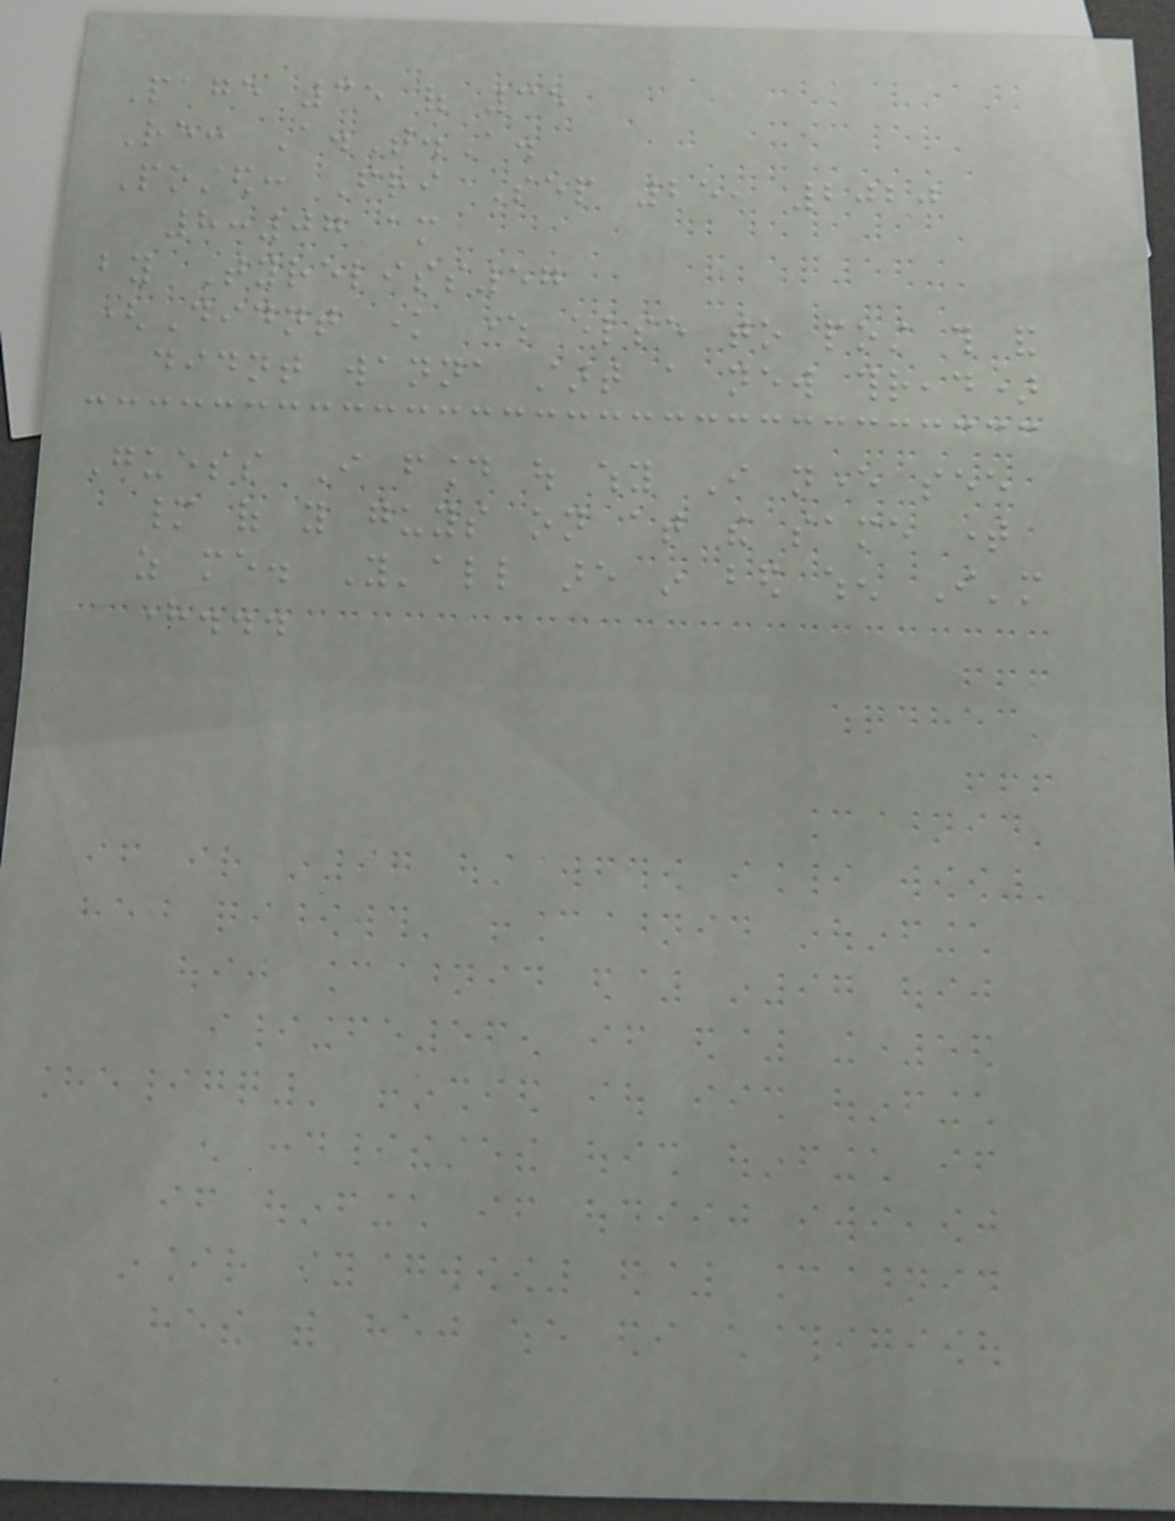Page 35 of 35
Re: A.T.A.
Posted: Fri Sep 25, 2020
8:07 am
by Tyreliss57
(Didnt know where else to post this and
didnt wanna start a new thread)
Guess I found out why I never see
many of you guys on at the same time
as me. Y'all are in bed when I'm
here...
